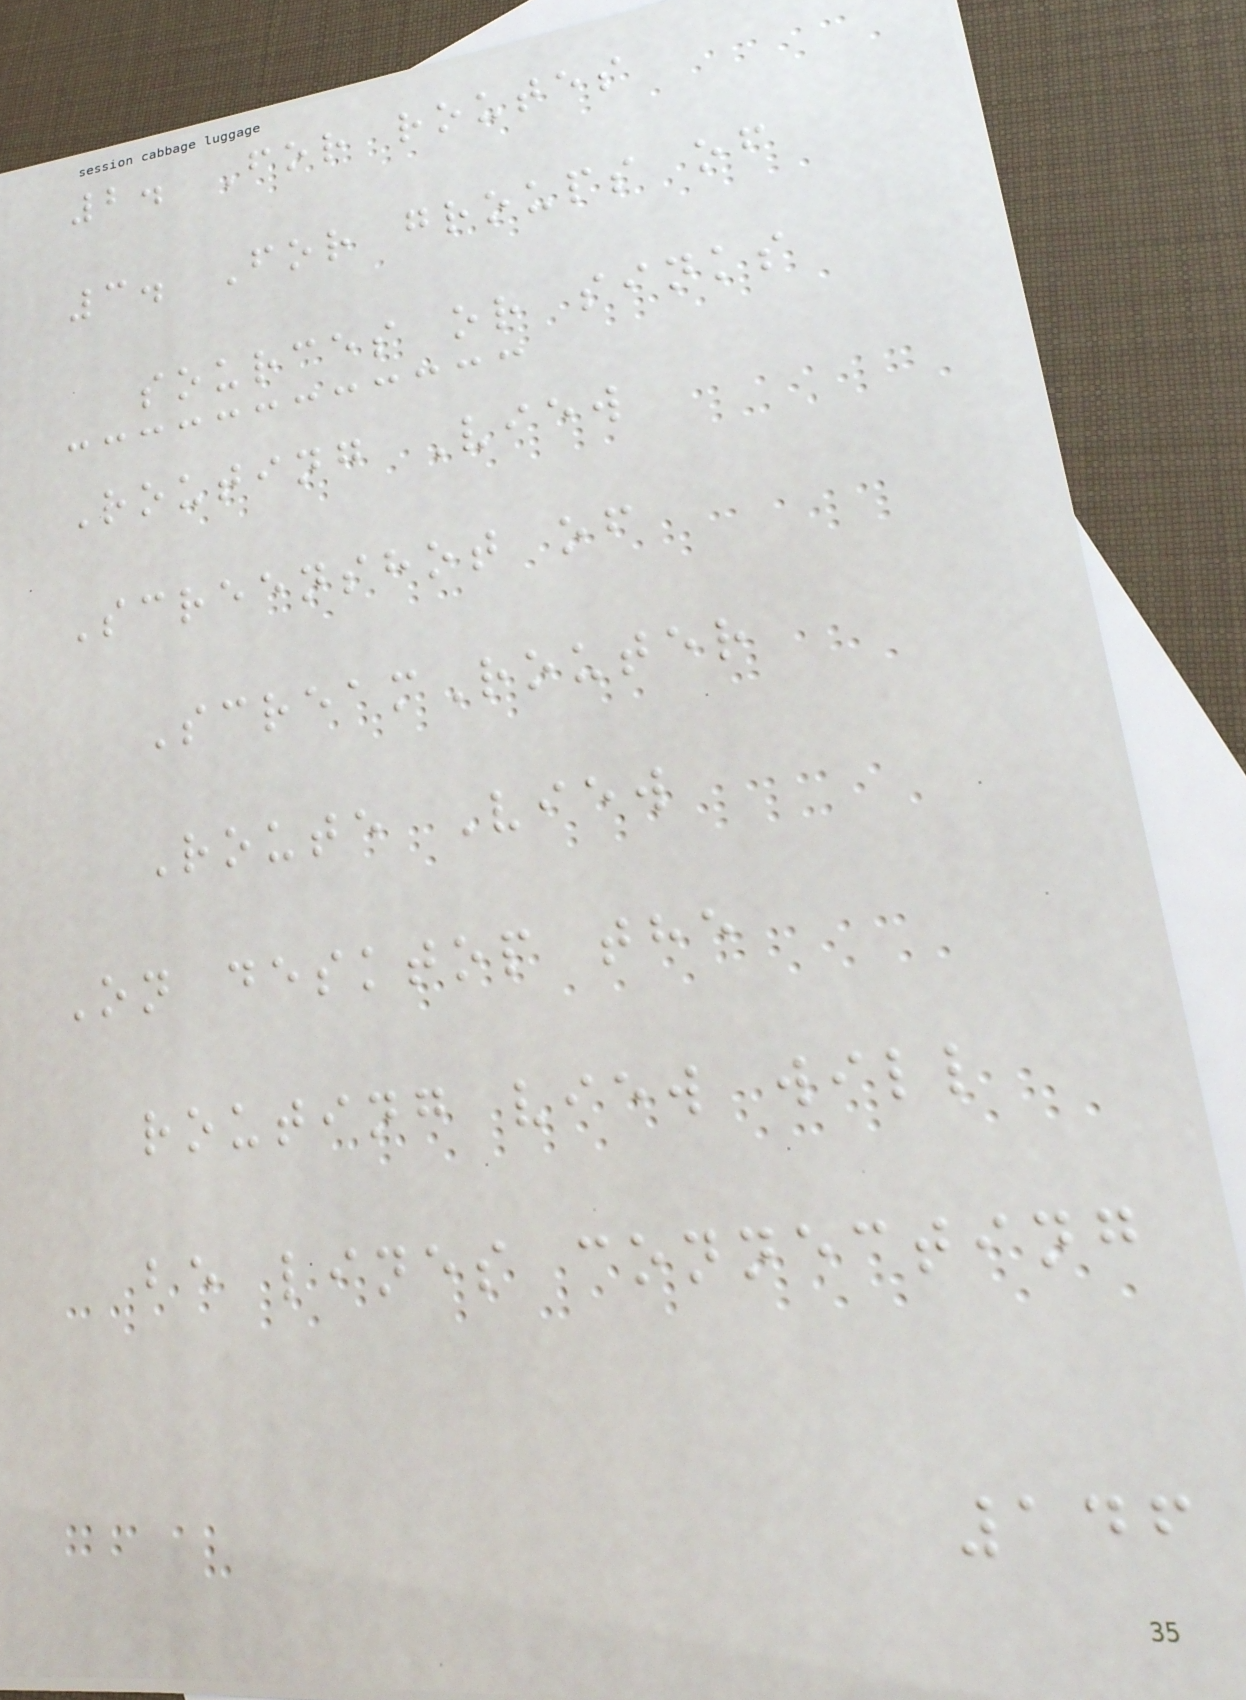2. For routes
3. For groups of
sources or sinks
Routing View
Screenshot of
ScreamRouter
Route View
On desktop the
routing view will
be lines connecting
146
